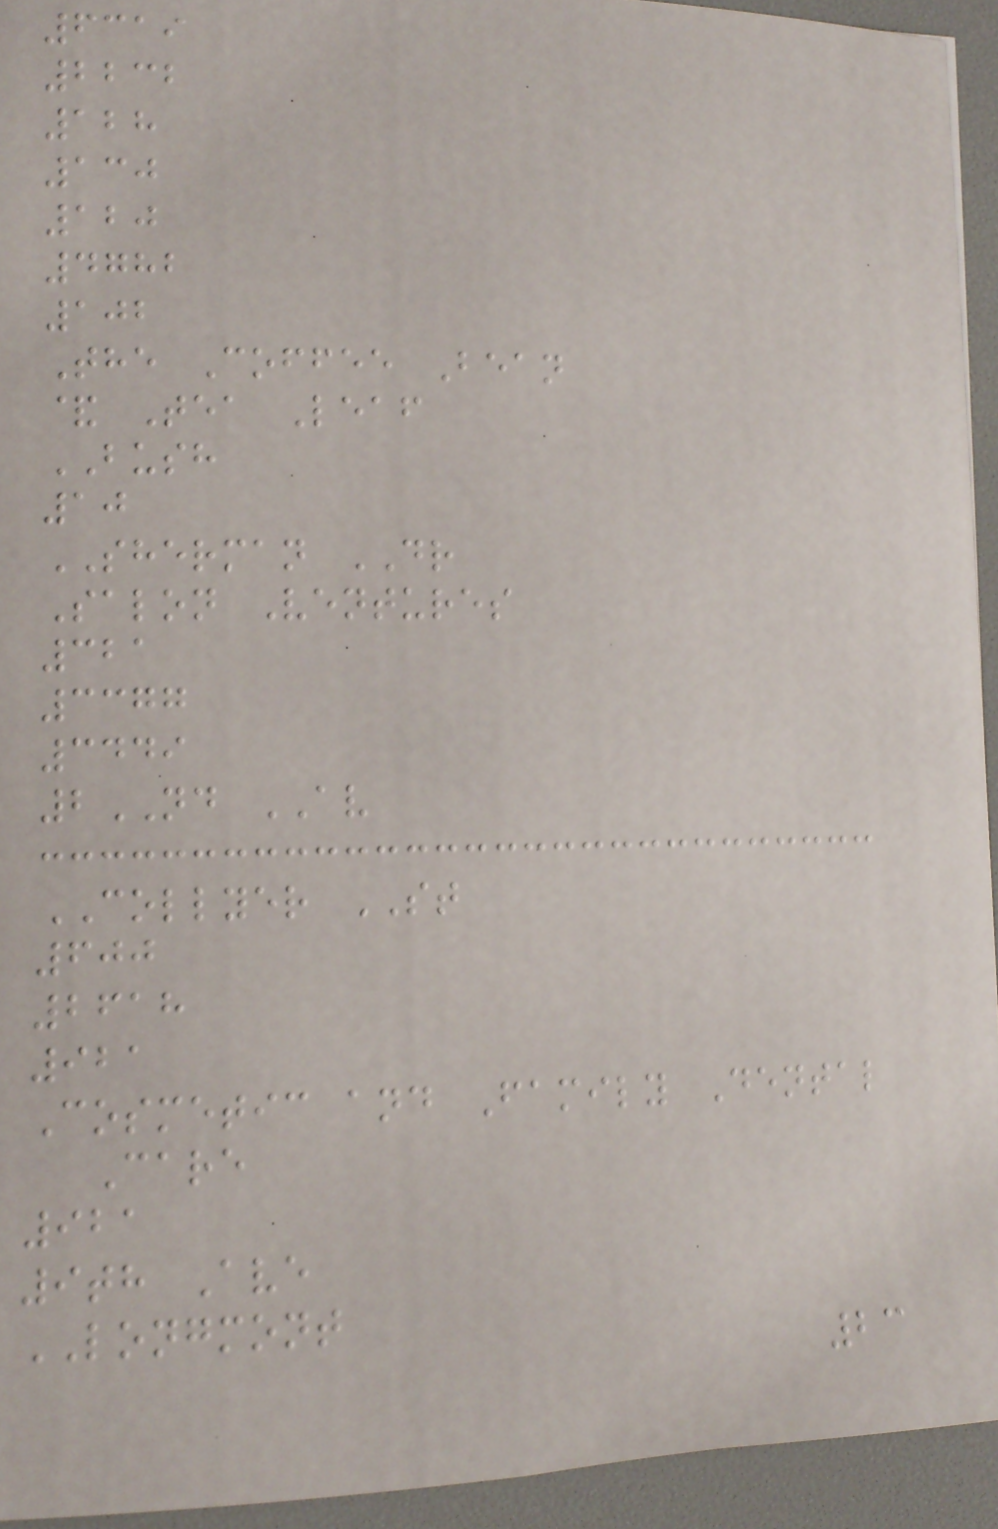6319
2232
128
130
120
4782
102
The Coffee Bean
& Tea Leaf
BUSH
10
SHERMAN DR
Salon Ventures
321
3377
3449
2ND AV
COLLYER ST
600
2618
921
Cosmetic and Family Dental
Care
921
9th Ave
LONGMONT
23
